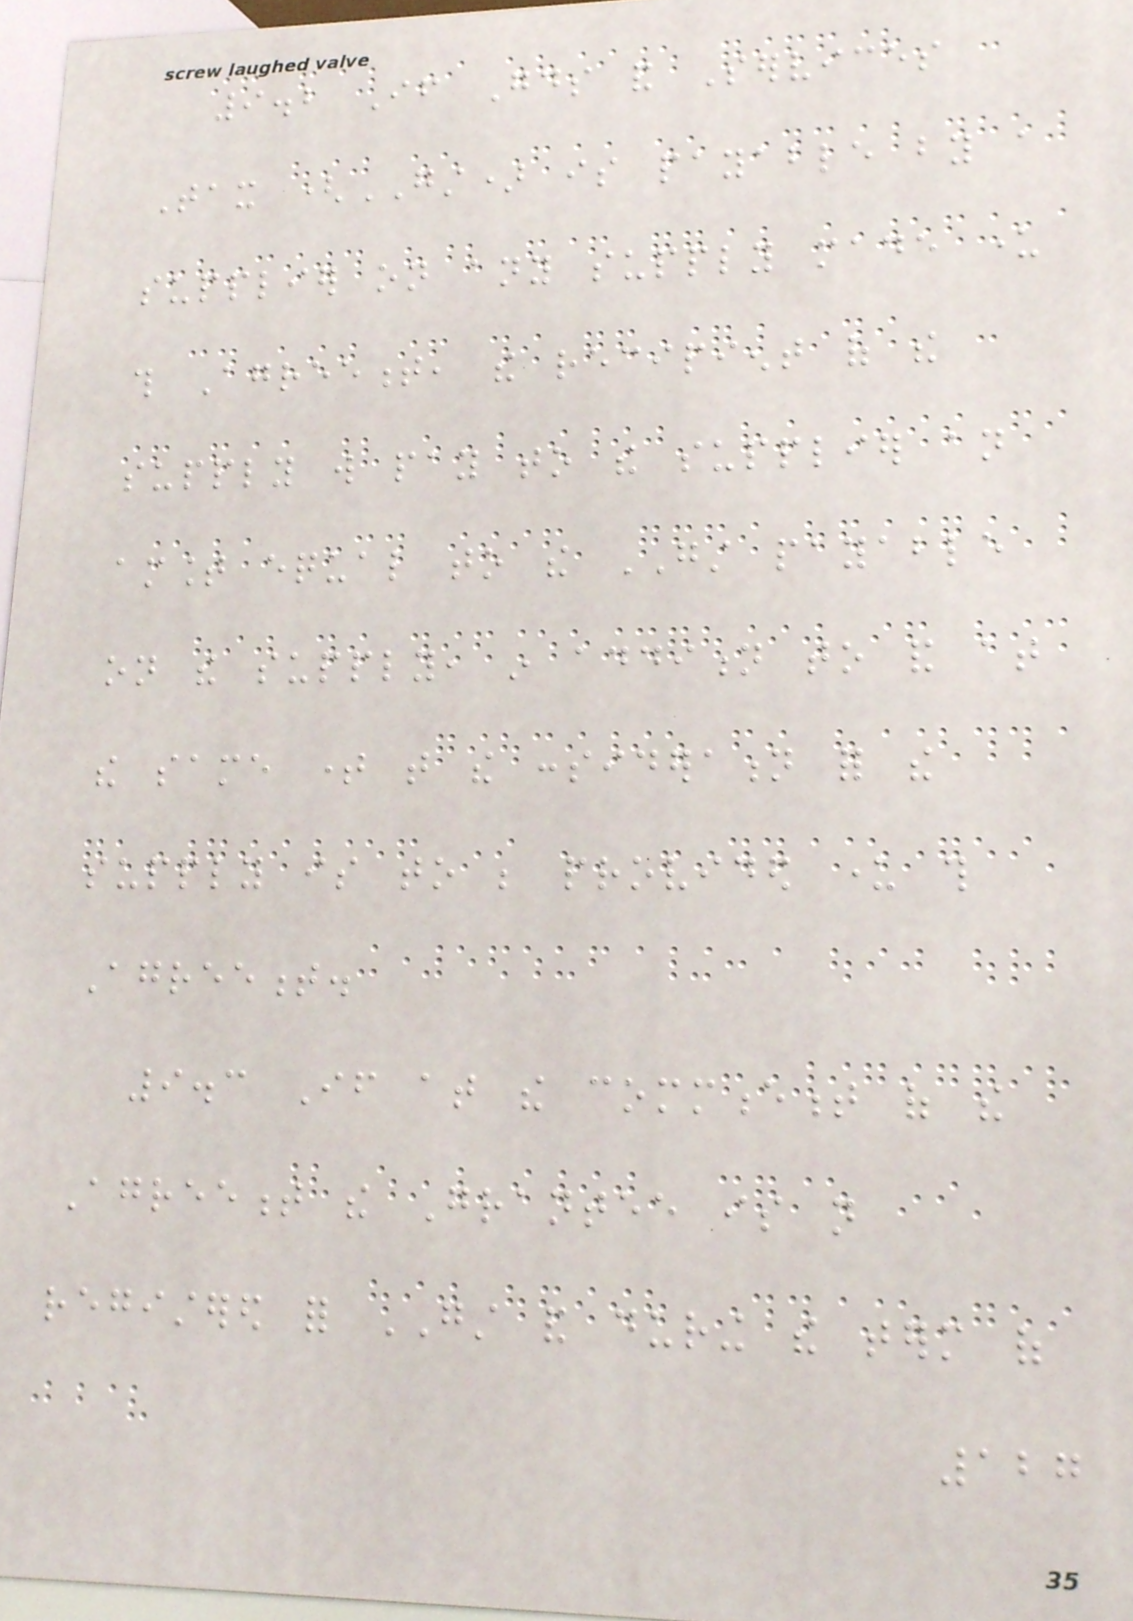9.2 If Goods and Services
Tax (GST) is payable by a
supplier on any supply made under
this Agreement, the recipient of the
supply will pay to the supplier an
amount equal to the GST payable
on the supply, in addition to and at
the same time that the consideration for the
supply is to be provided under this
Agreement.
9.3 If at the commencement of the
Agreement the Grantee is not
registered for GST and during the term of
127
